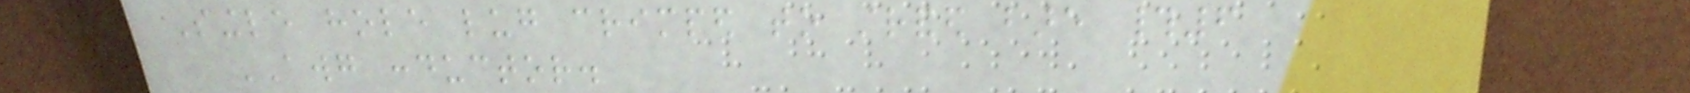Single hole lug crimped to stranded bare #6
AWG conductor.
